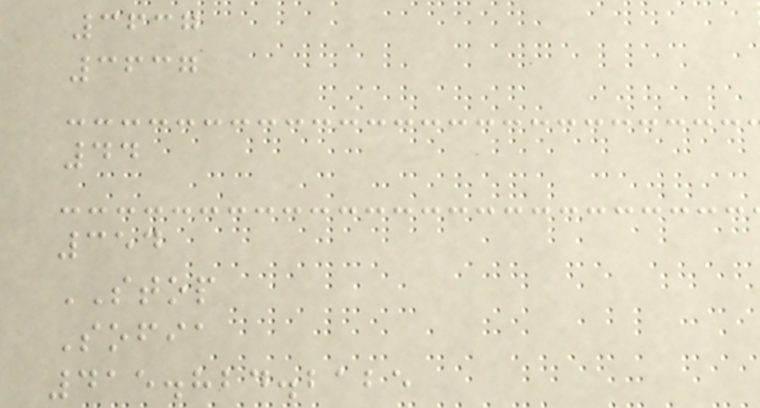3637
3637
44
354
STOP
Sofia
415.824.2125
